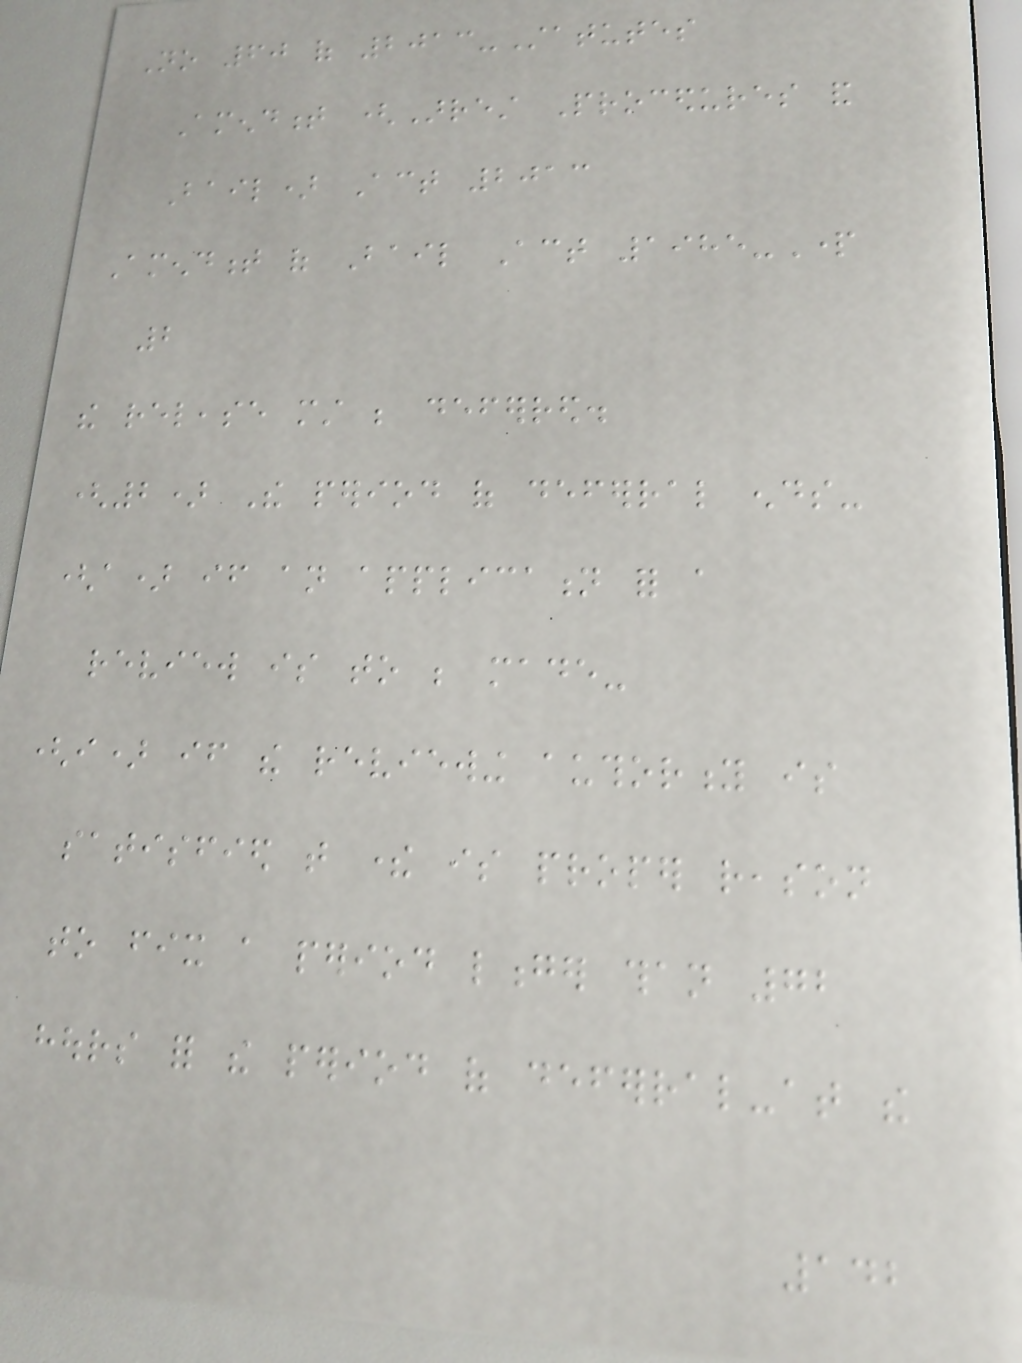No 60 of 2013-Statutes
Amendment (Arrest Procedures and
Bail) Act 2013
Amendment of Bail Act 1985-Part
2
the release must be deferred.
(2) The period of deferral ends-
(a) if an application for a
review is to be made-
(i) if the reviewing authority is
satisfied that there is proper reason
to fix a period longer than 72
hours for the period of deferral-at the
142
